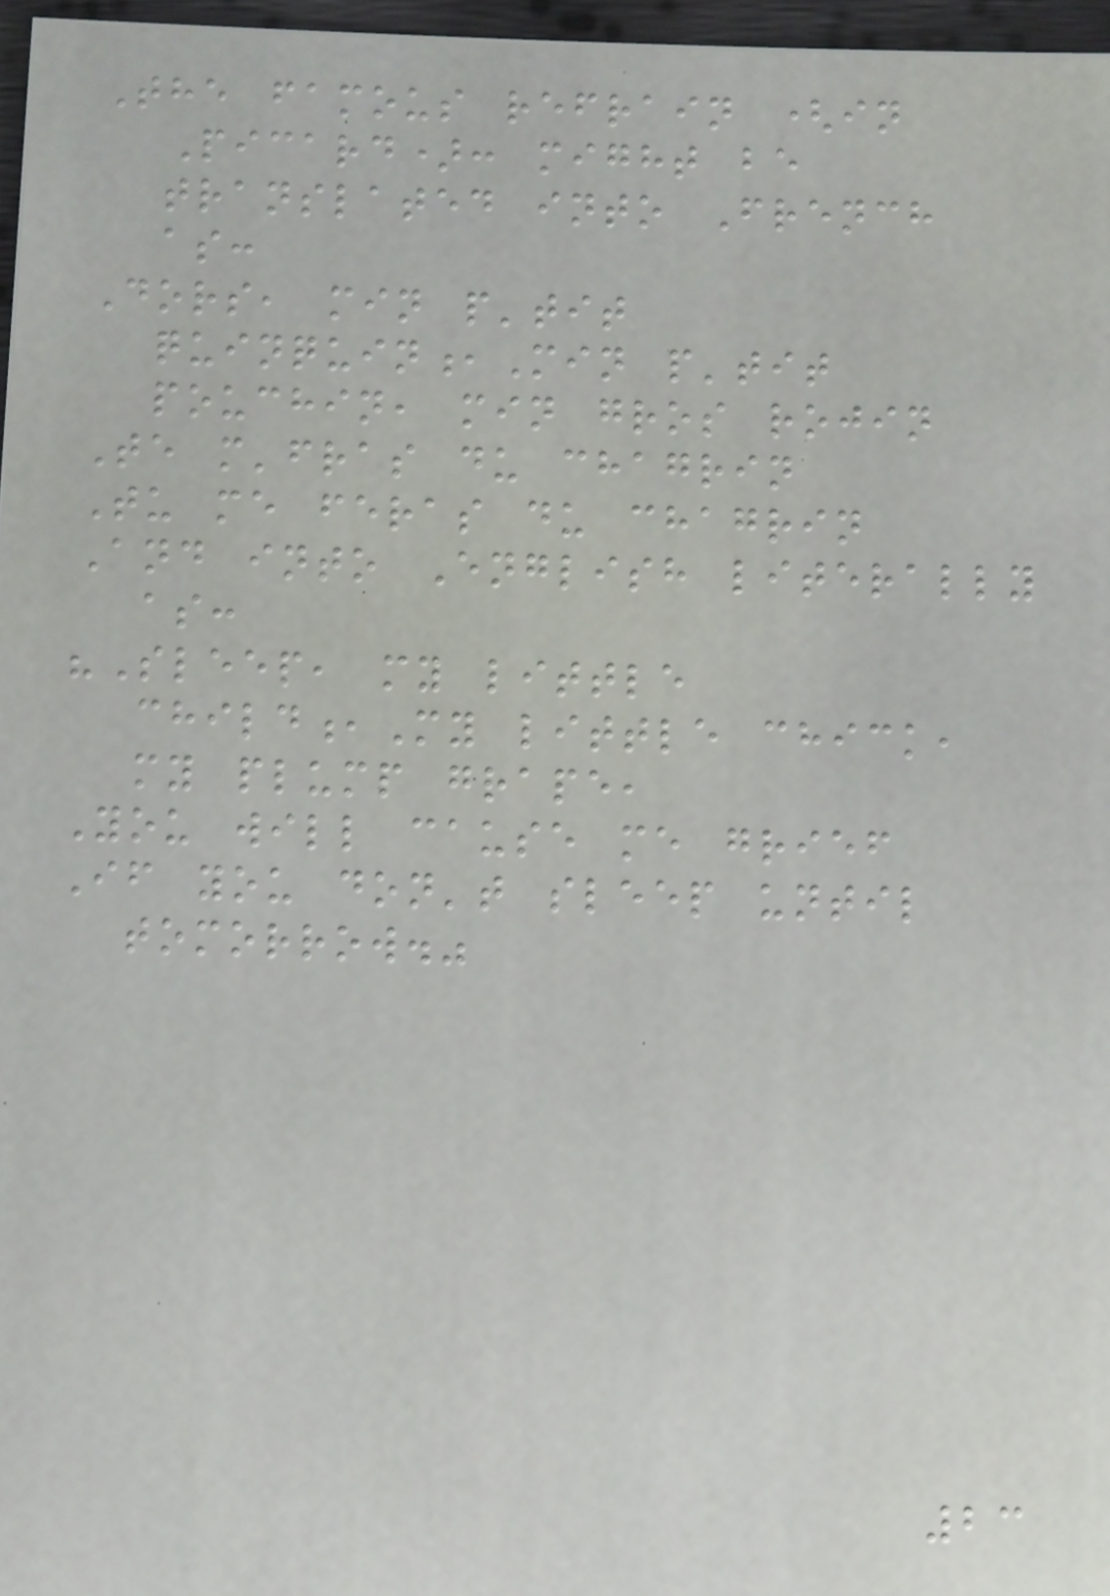The famous refrain (in
Picard): might be
translated into French
as:
Dors, min p'tit
quinquin,Min p'tit
pouchin, min gros rojin
Te m'fras du chagrin
Tu me feras du chagrin
And into English literally
as:
"Sleep, my little
child,My little chick,
my plump grape,
You will cause me grief
If you don't sleep until
tomorrow."
23
